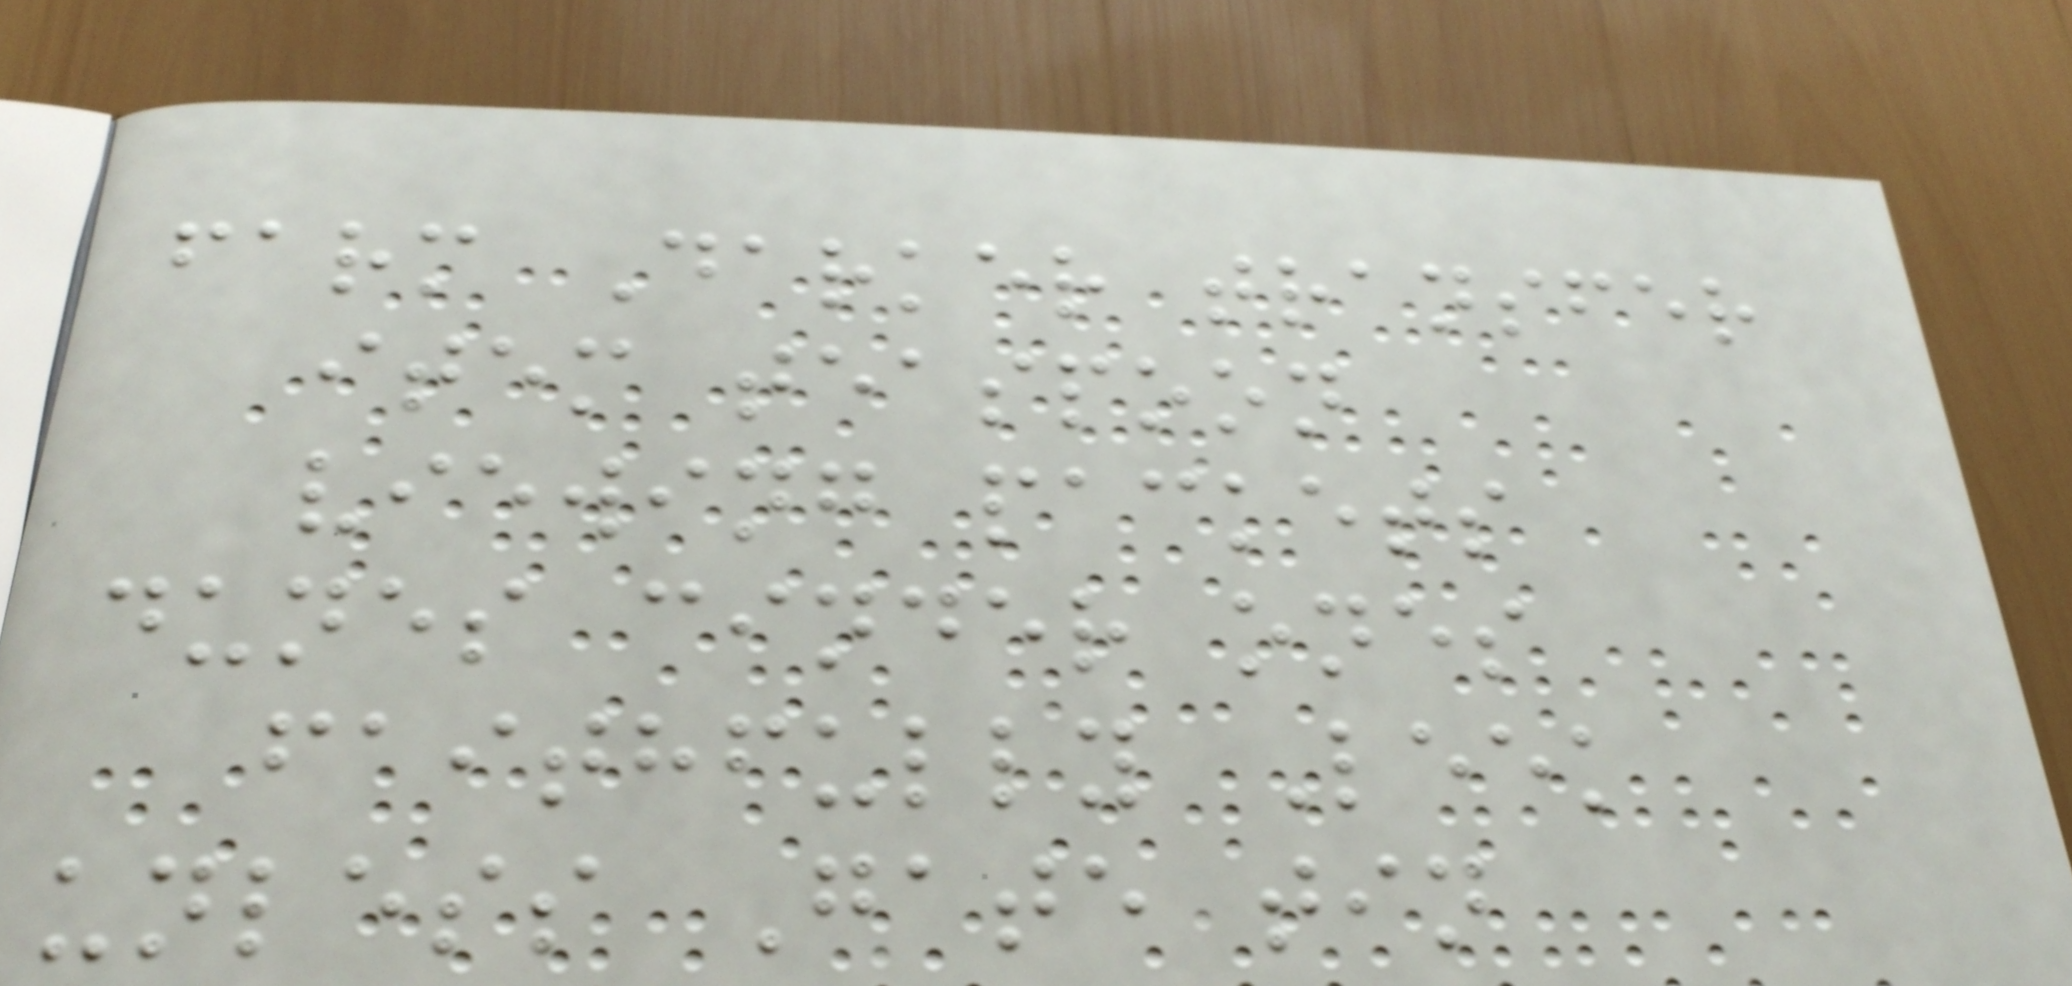farm Darker transfer
item teaspoon
viewing packets
dunes cinder ones
faithfully Leek
unless Gate tin
